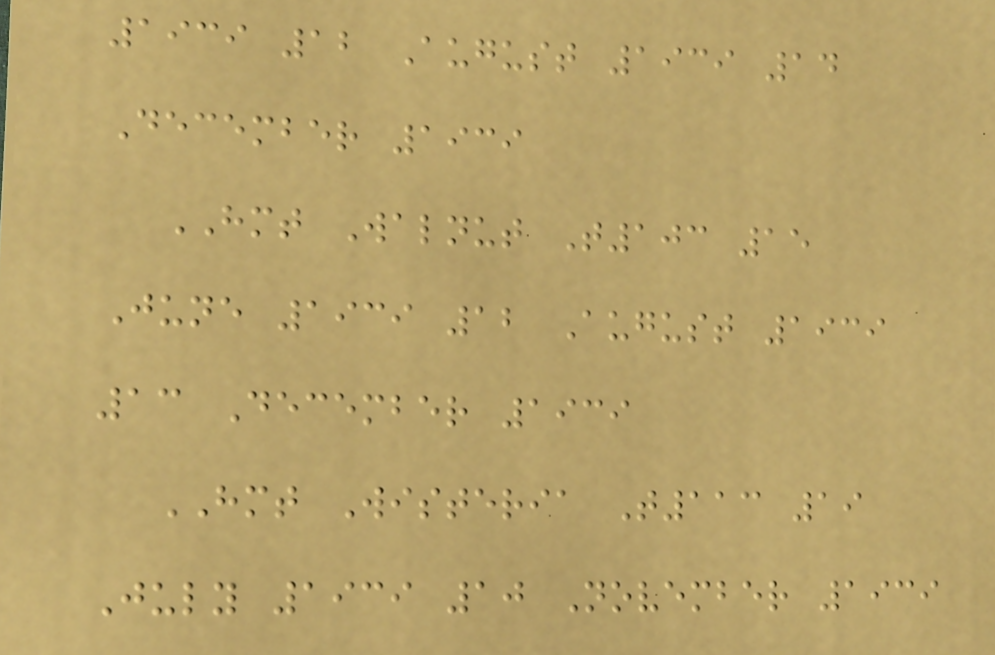1939 12 August 1939 14
December 1939
HMT Walnut T103 15
June 1939 12 August 1939
13 December 1939
HMT Wisteria T113 19
July 1939 10 November 1939
